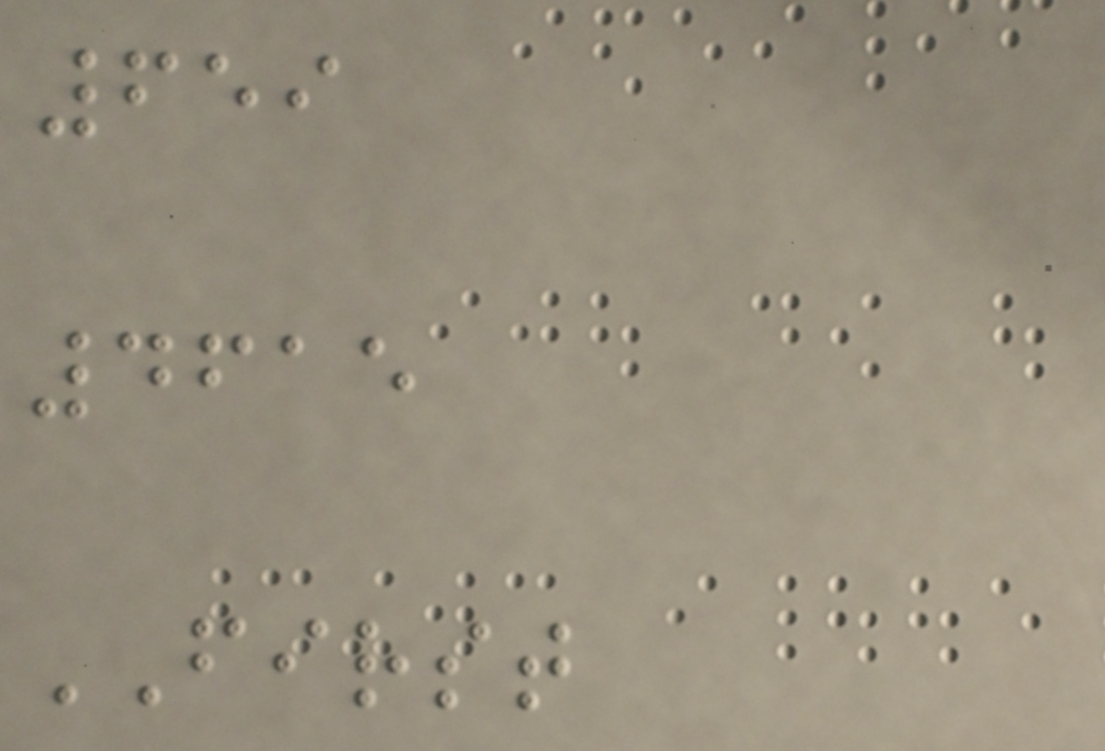659
4615
FIRST
